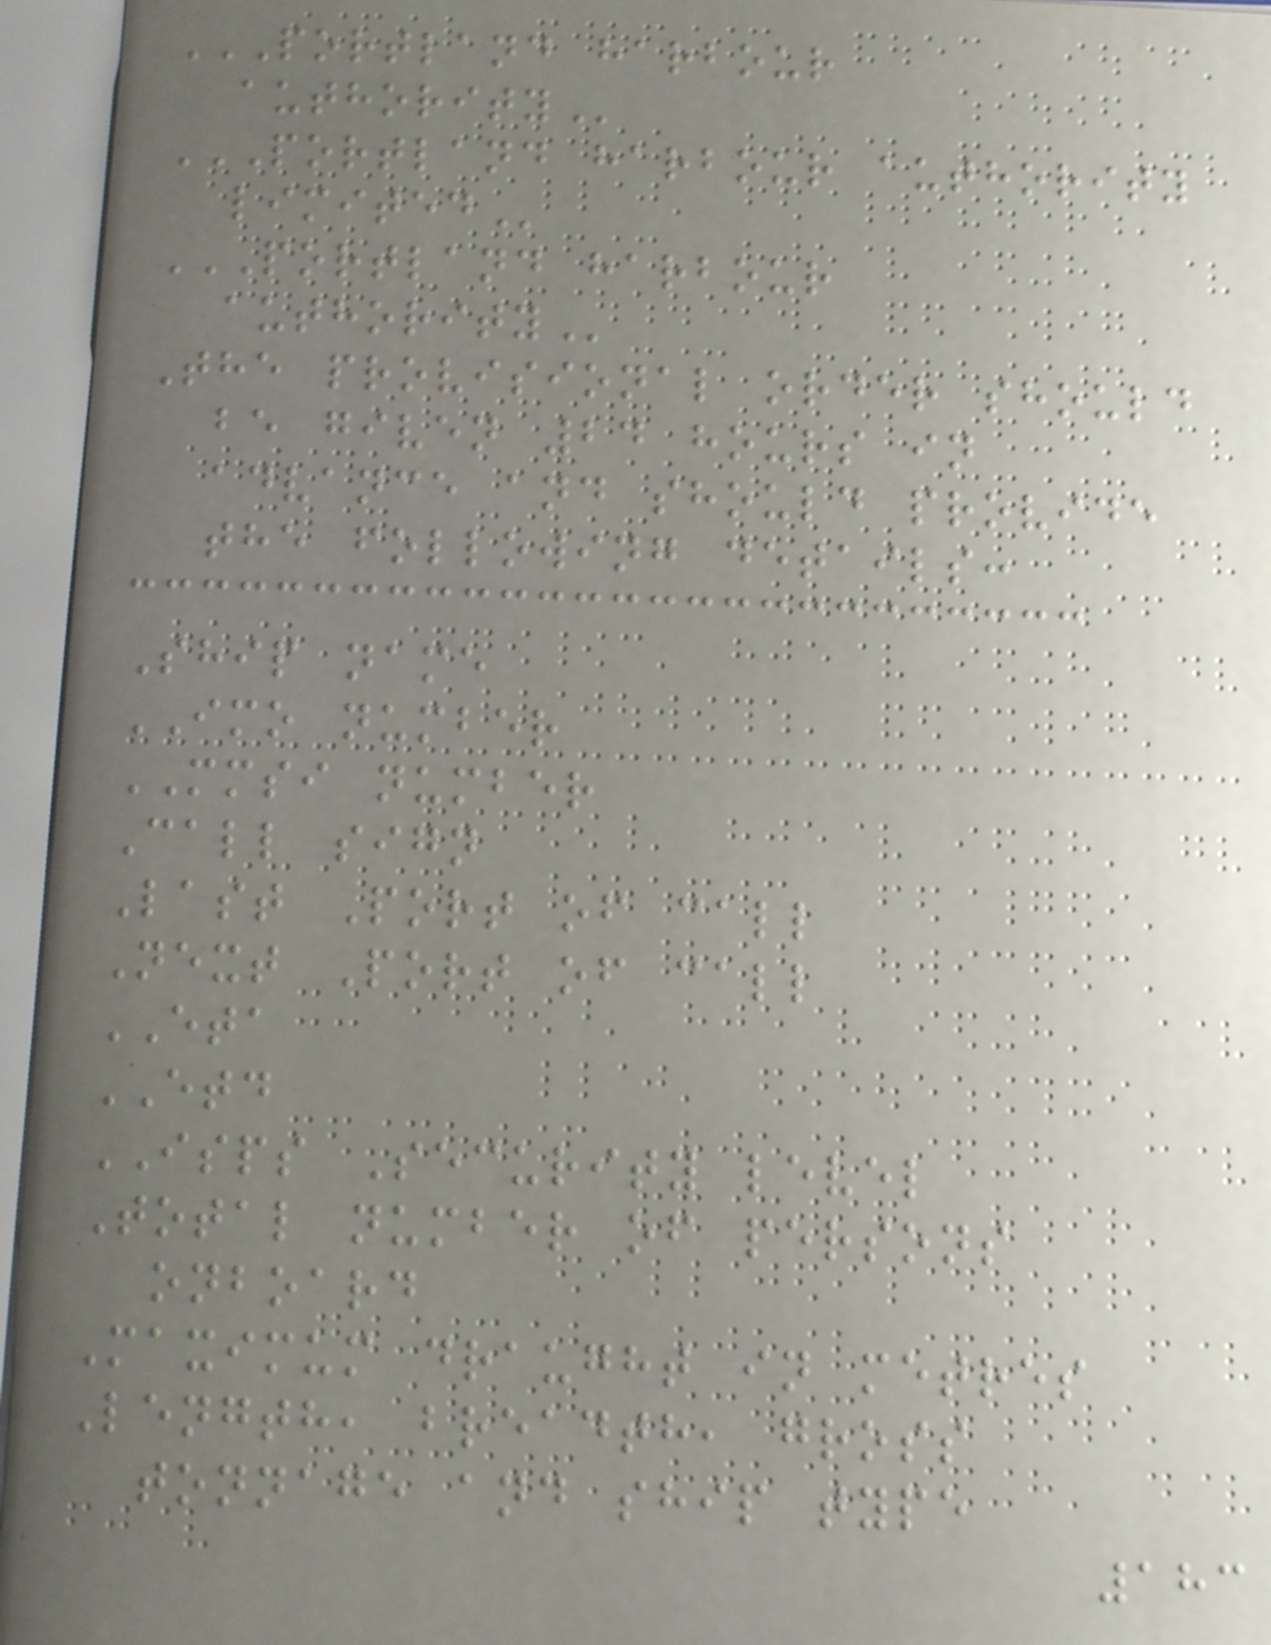PORTLAND HARBOUR
AUTHORITY
PORTLAND HARBOUR AUTHORITY
LIMITED
PORTLAND HARBOUR
AUTHORITY
The provisional order should
be given 24 hours in
advance and should provide
the following details:
Ship name
IMO number
MMSI number
Call sign
Last Port of call
Next Port of call
ETA
ETD
ISPS Security level
Total number of persons
onboard
Maximum draught in metres
Length, breadth, gross
tonnage and ship type
183
